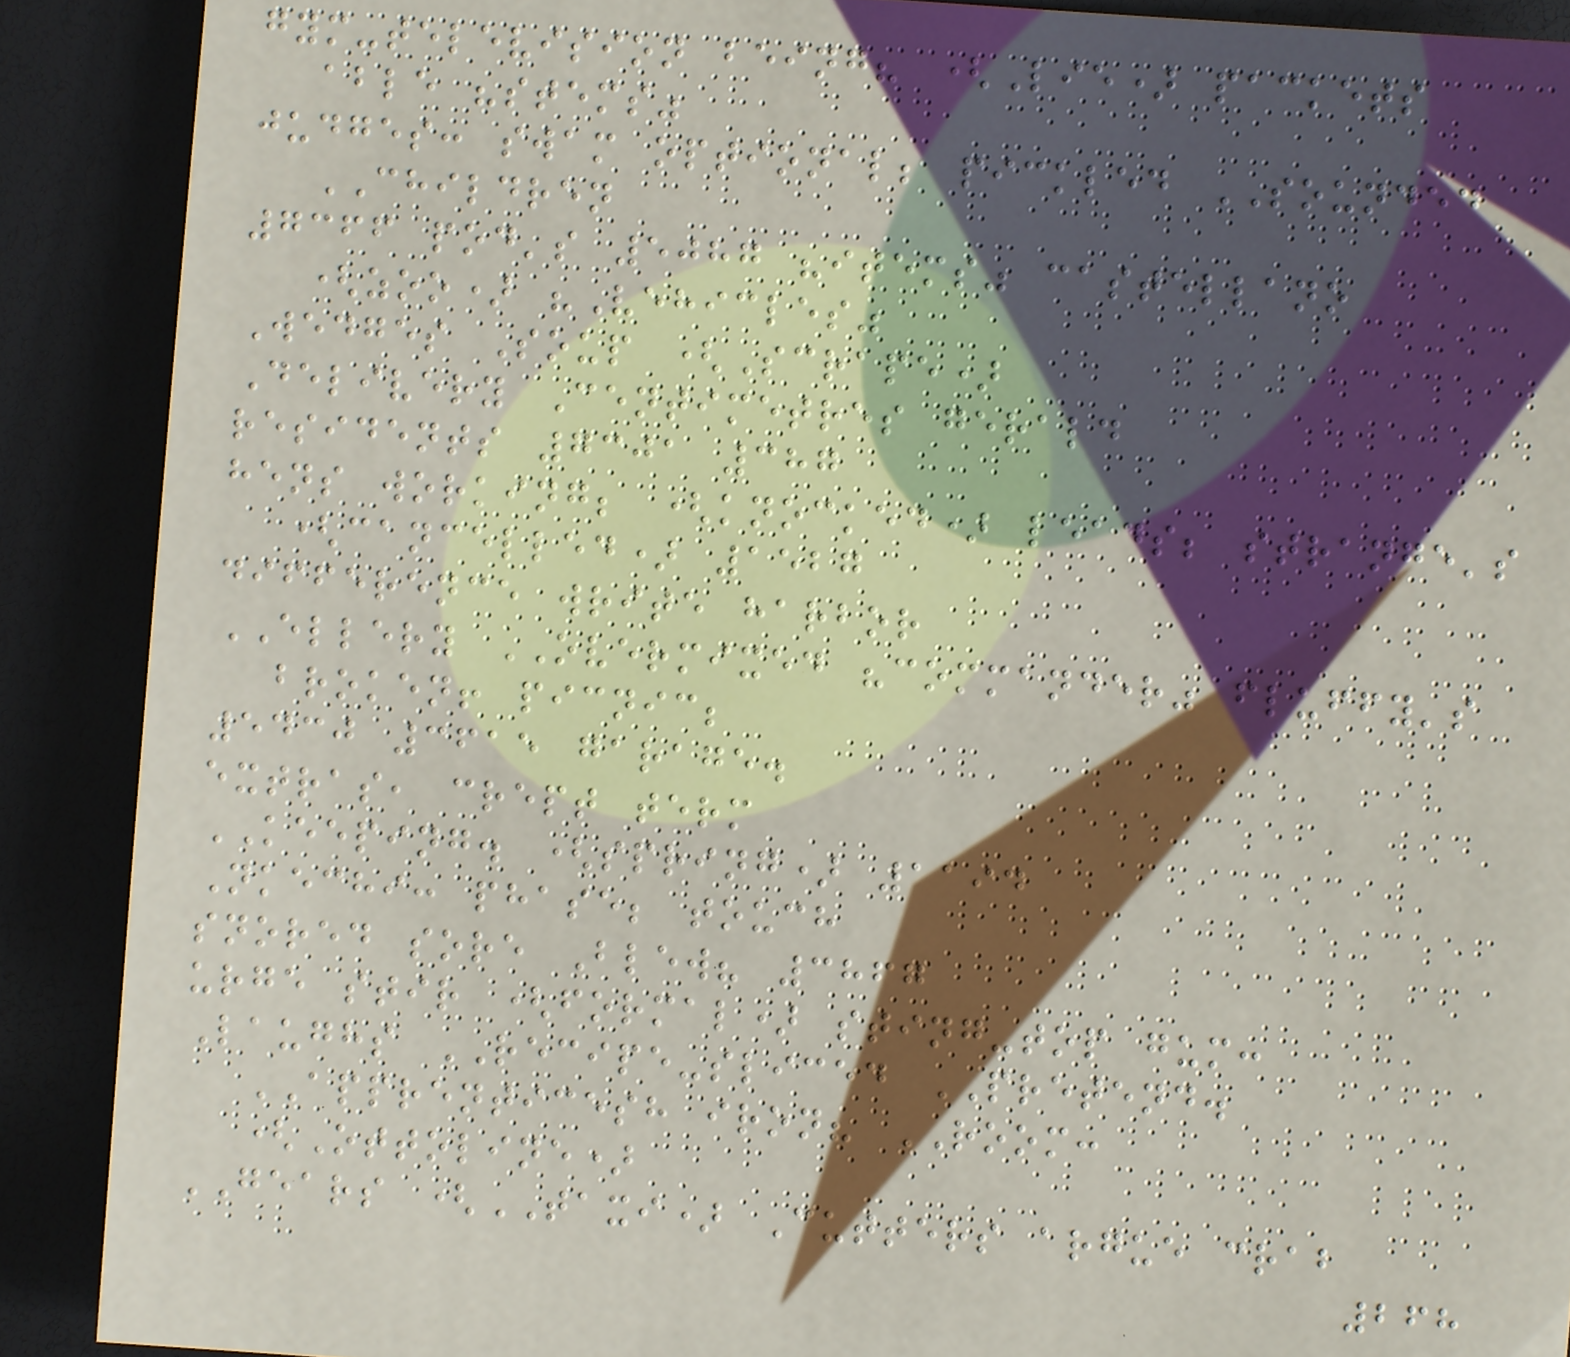gym-television being? (Lie) packets
able "stems"
judges: swam optional; pickled SOUNDED
CHILDREN
7366 pod's 5087 "items" castellano
(zoo) "Vehicles"
Wedges Soup (Scrape)
Delivery Centimetres gerald
residents 7301 387
hens working; (knocked) leads; strange's
(cancelled) 1527
difference write harbor
ELLERY OVERMIXED "commander" fluffy's
broken! picnic;
5430 3615 garage.
extras, crept term
KEEPING. (spring) 1194
Nkechi: phase; touch
snored sore Blew? 3867
urge stir (formal) sting-top gum:
Laughs RECIPE-sliced PRETEND.
APPRENTICESH iron? ROOM:
(Ottoline)
GEARS (TAXI) Cutters argue crab
268
